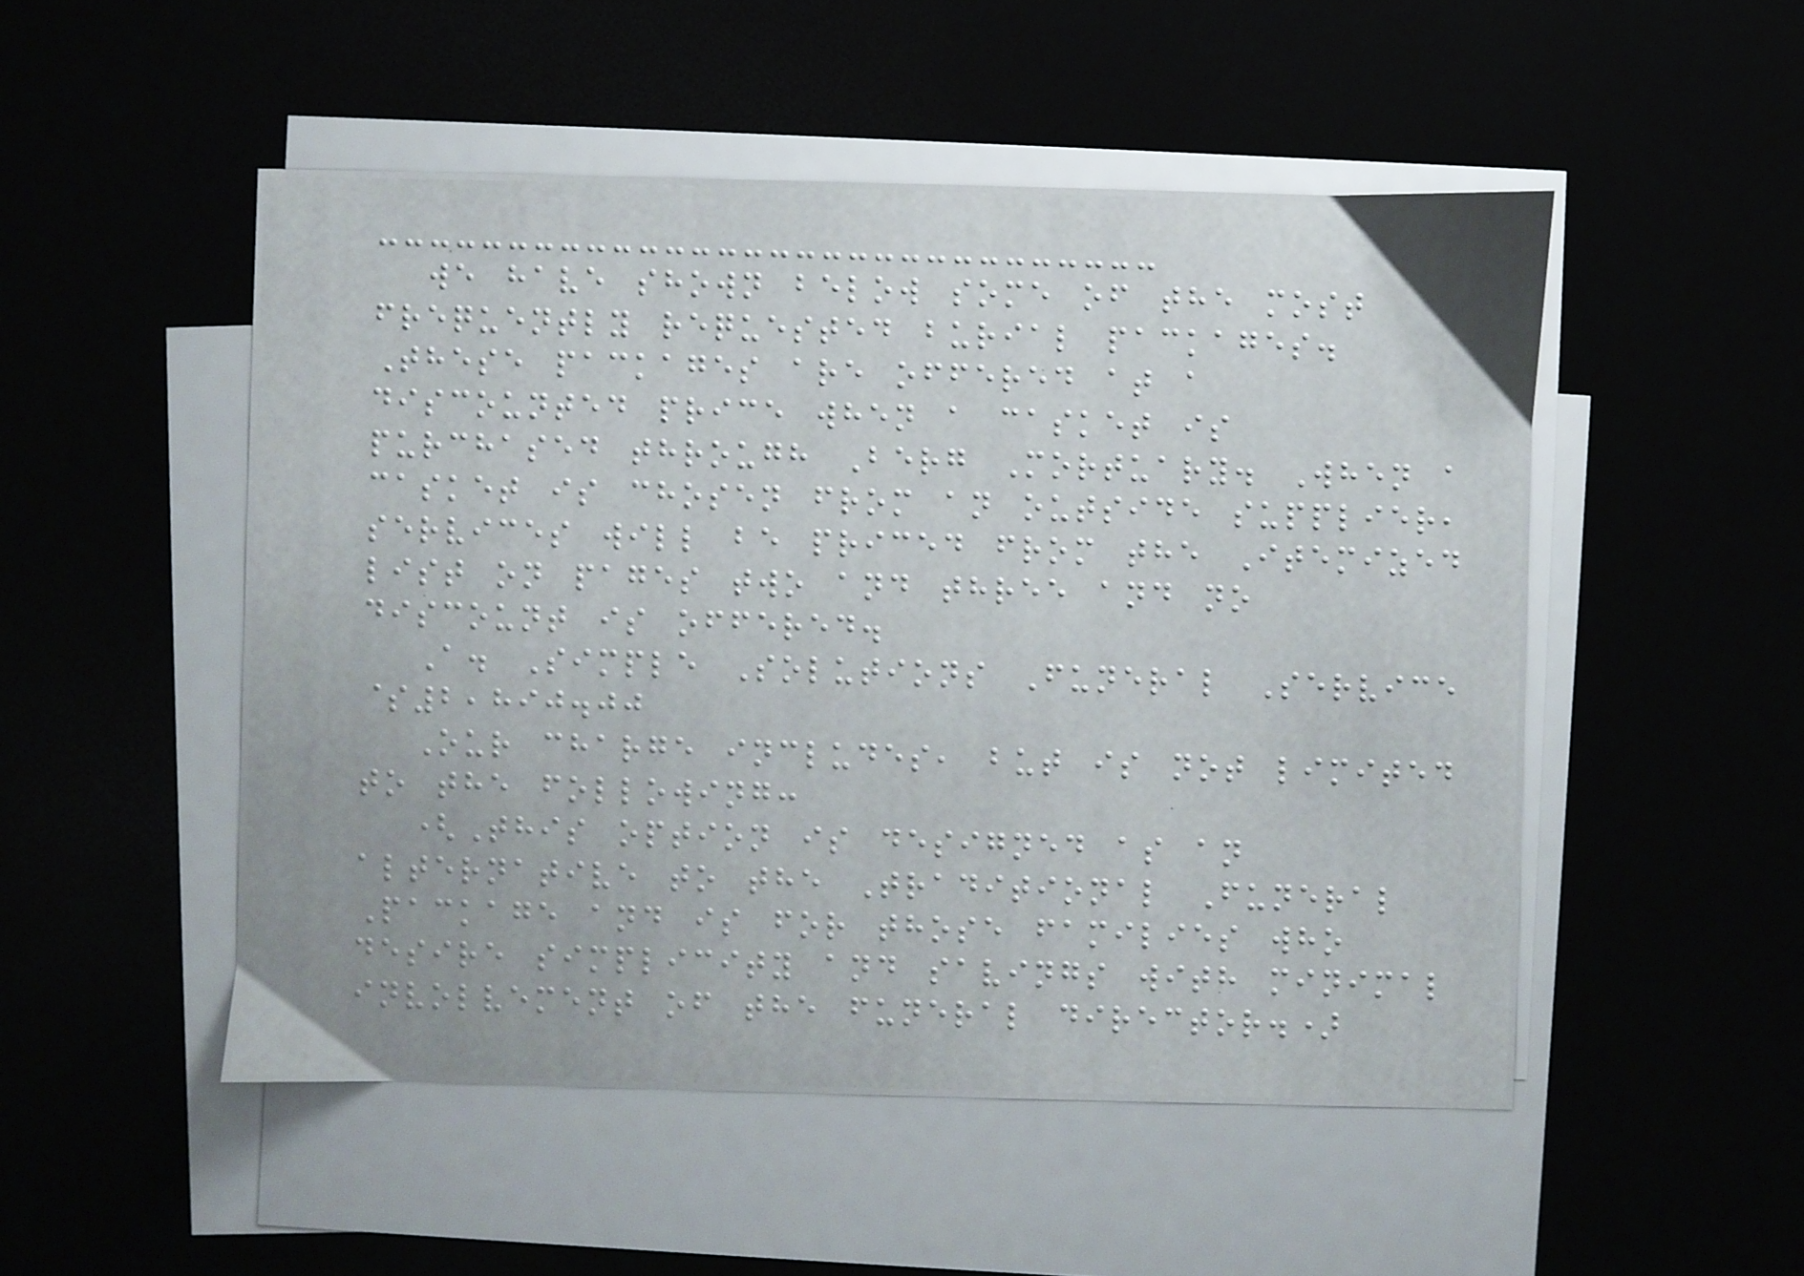we have shown below some of the most
frequently requested burial packages.
These packages are offered at a
discounted price when a casket is
purchased through Berg Mortuary. When a
casket is chosen from an outside supplier,
services will be priced from the Itemized
list on pages two and three and no
discount is offered.
A. Simple Solutions Funeral Service
$2,890.00
Our charge includes, but is not limited
to the following:
(This option is designed as an
alternative to the Traditional Funeral
Package and is for those families who
desire simplicity and savings with minimal
involvement of the funeral director.)
